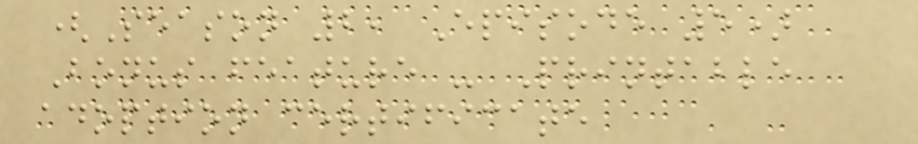(Season 2, Episode 5)
Bonus feature - Printable
adoption certificate
